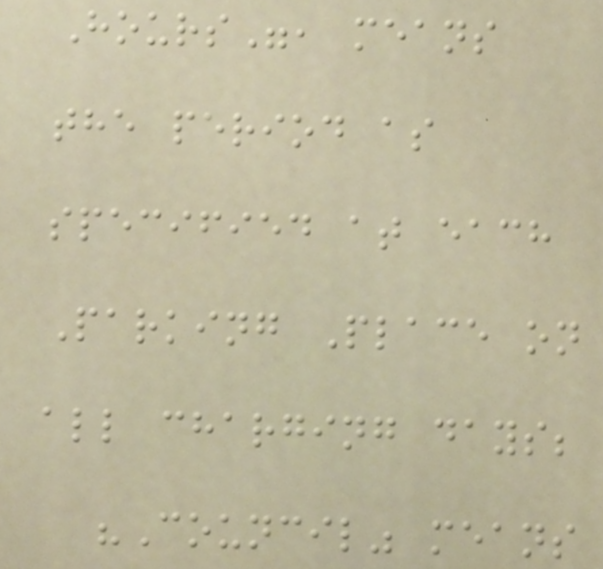Hours", means
the period as
specified at each
Parking Place on
all charging days;
"Council" means
